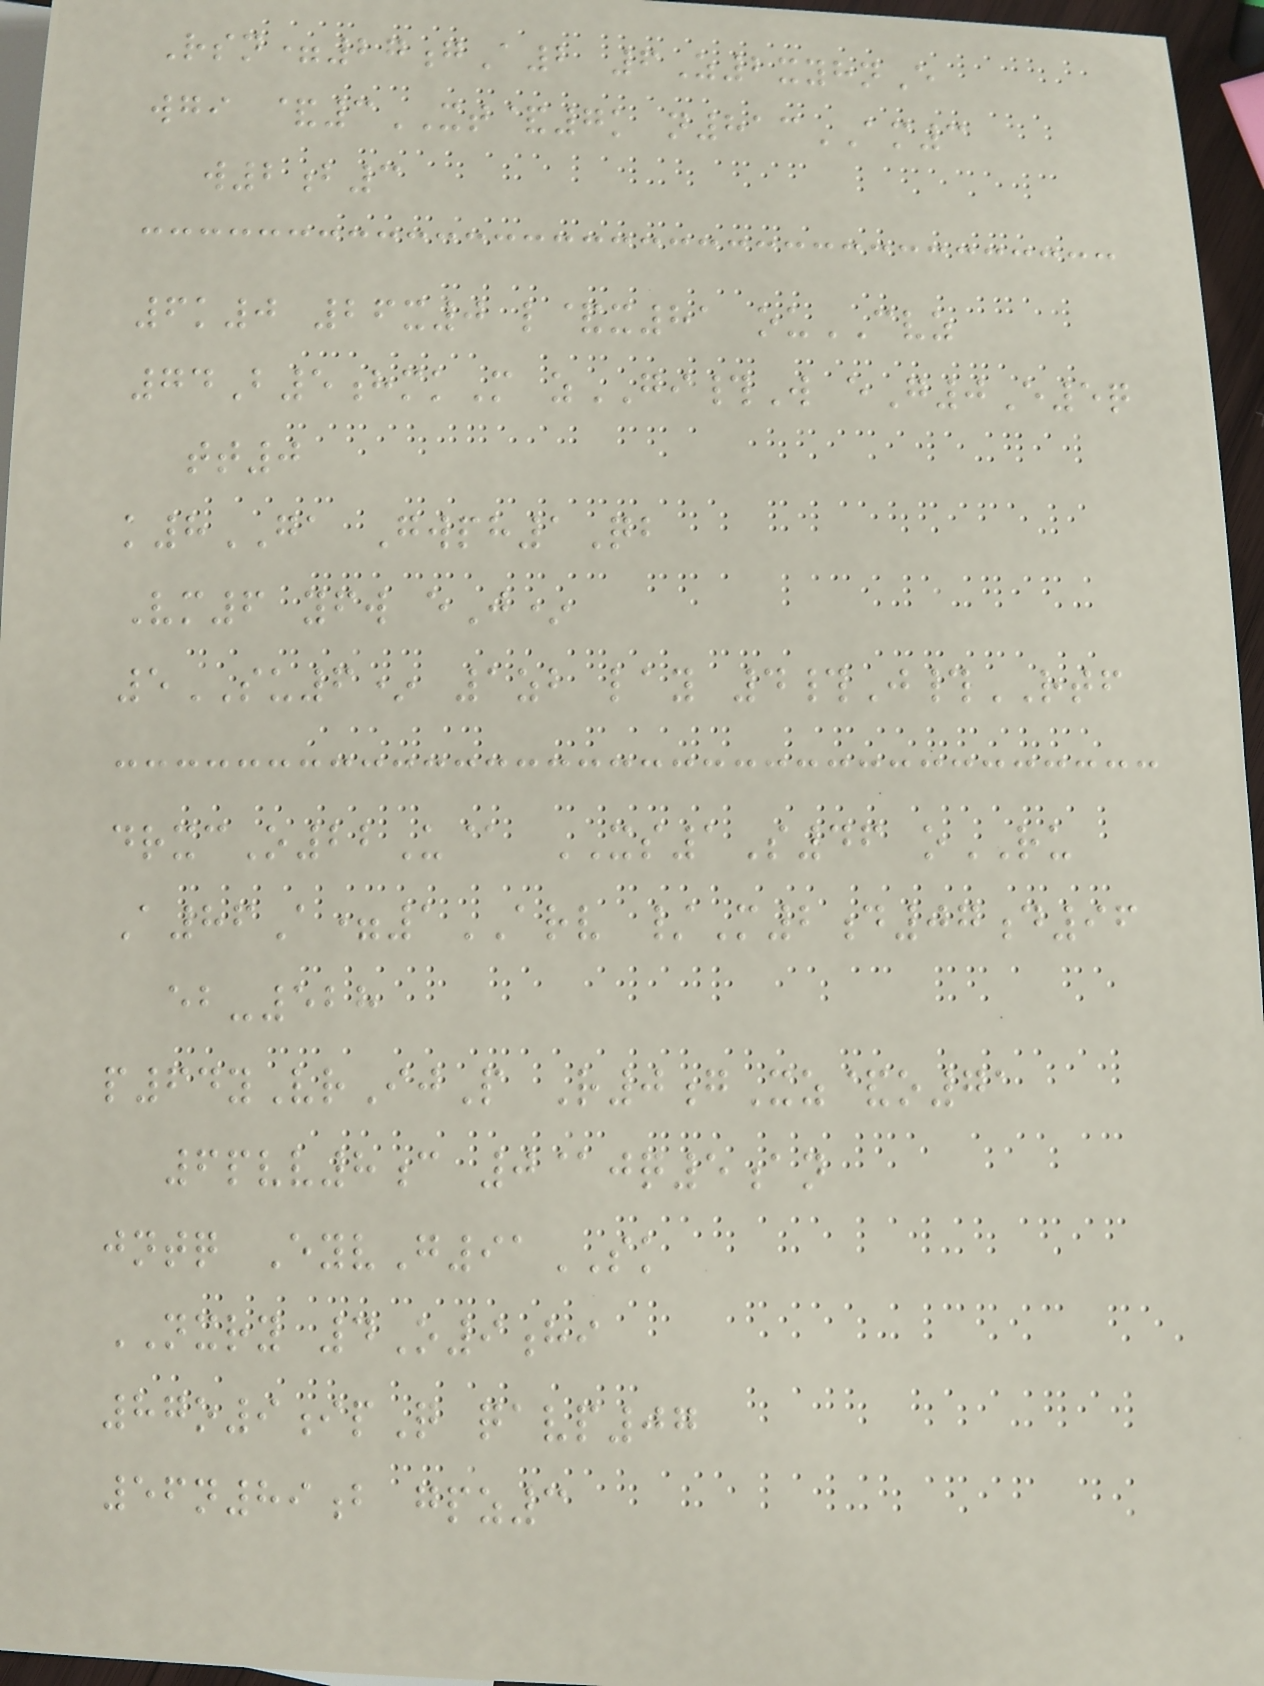Rsn=27gA2 6Z2xyhnE
wgi &3XT&7k n813AM3
w2b3
6k0 26x0 l&x81 ouCVZ
74B5hmkM zGI#W eG0E5q
tt0
k8GA Gwph1Qb
Vm6 yfw eJ*
5SU6* 1zb lay 4#J#RTF
drxcO22U@ XS1S46 oRU
A86A=1ARV /M2d07d96
eb-528
p64yVrIjP R0gXz&o71
6pvv8c 0@jq5an
jntq EyvG91SK
NXRY 4O9hi
87o9ipQ qavp07
56n89b gpz3
